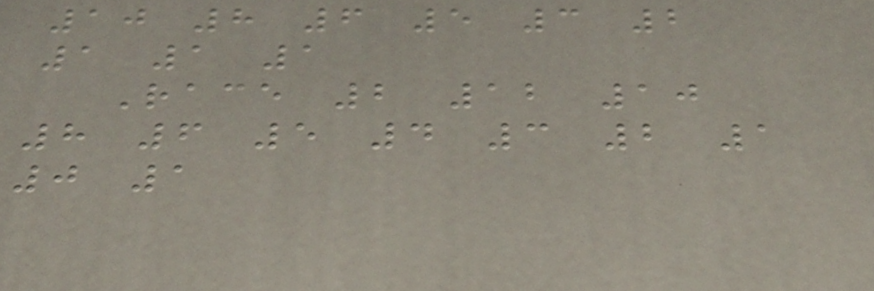10 8 6 5 3 2
1 1 1
Race 2 12 10
8 6 5 4 3 2 1
0 1
